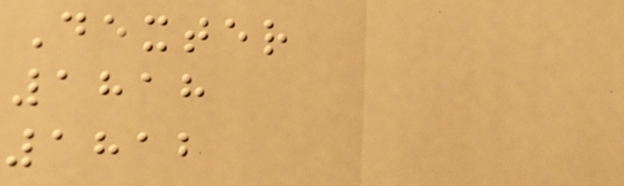Dexter
1818
1812
